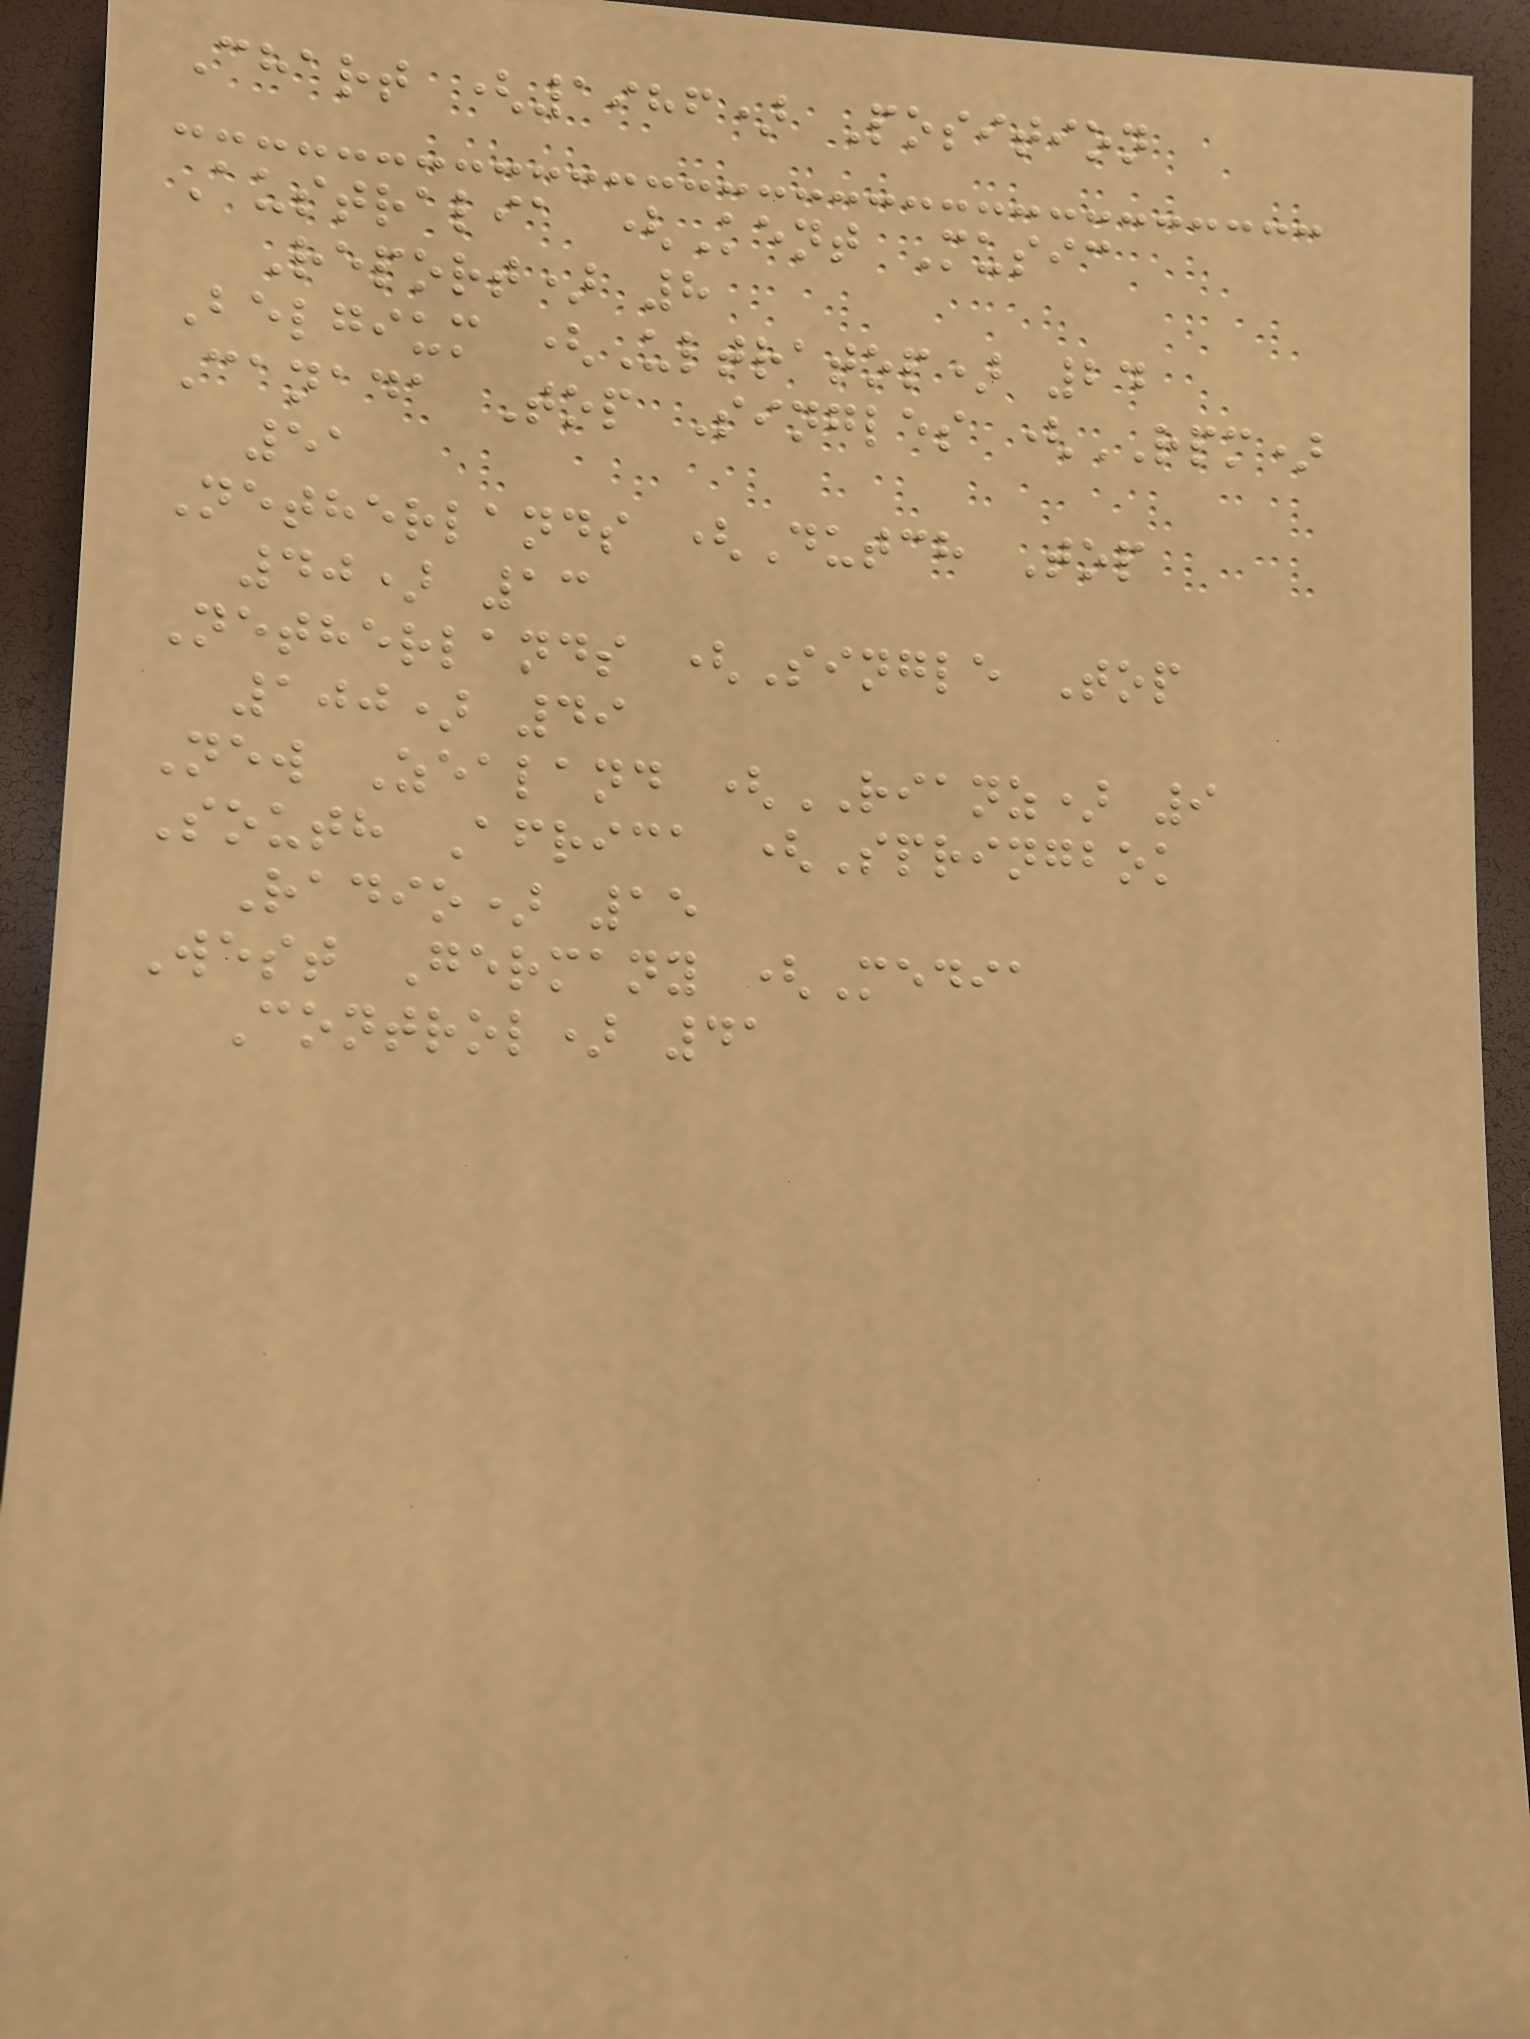Chart (1986) Position
Australia (Kent Music
Report) 8
Belgium (Ultratop) 24
Canada Top Singles (RPM)
51
Netherlands (Dutch Top
40) 13
Netherlands (Single Top
100) 49
New Zealand (RIANZ) 9
South Africa (Springbok
Radio) 15
West Germany (Media
Control) 41
